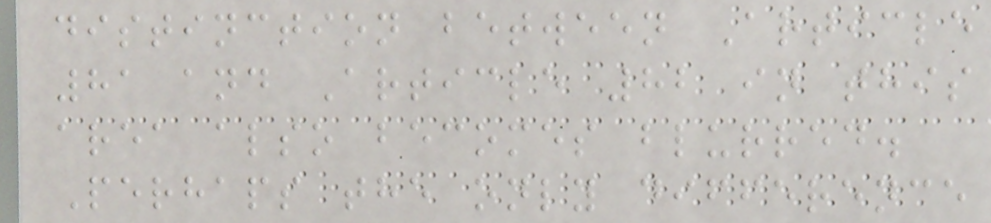distinction between Article
81 and Article 82 in this
area also becomes blurred.
Perhaps the only difference
